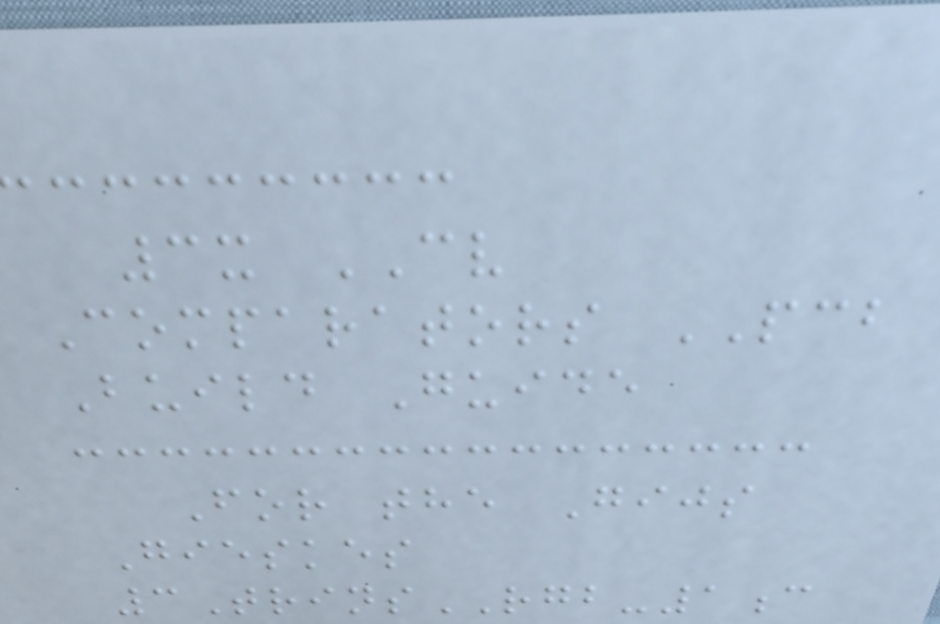3x CV
Comparators PCB
Build Guide
For the Gijs
Gieskes
3TrinsRGB-1c
